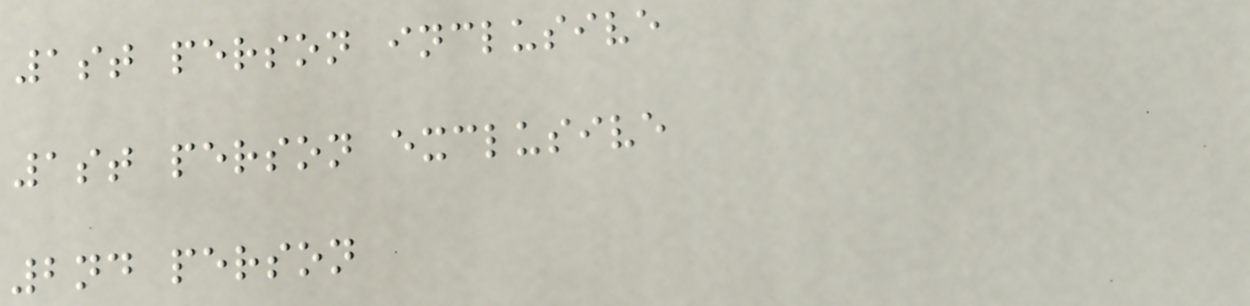1st person inclusive
1st person exclusive
2nd person
